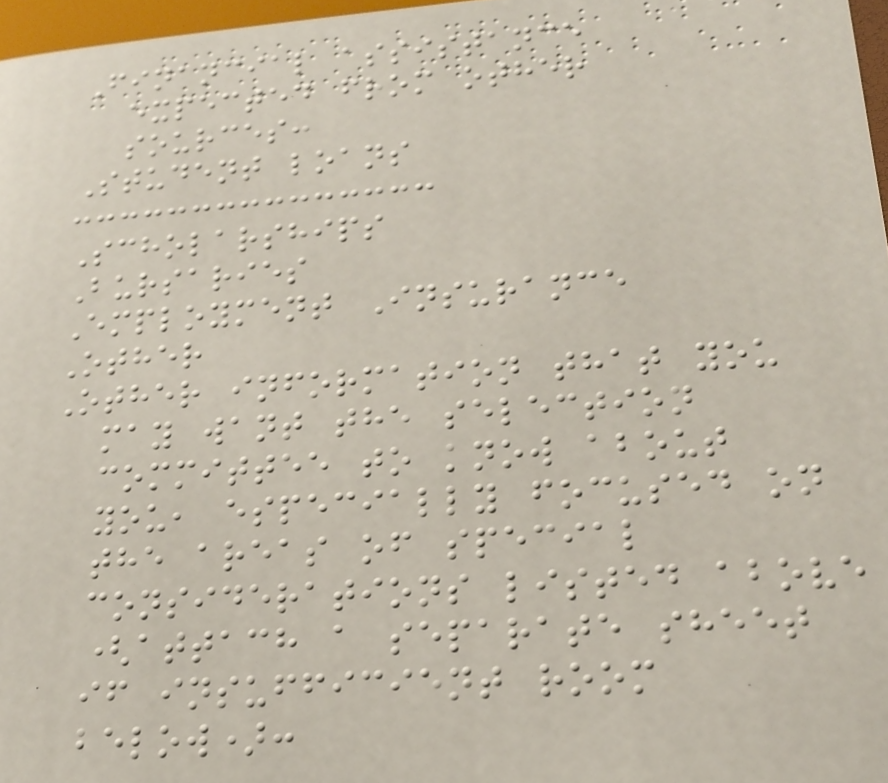Financial assistance
expected from other
sources:
Student loans
Scholarships
Bursaries
Employment Insurance
Other
Other information that you
may want the selection
committee to know about
you, especially focused on
the areas of special
considerations listed above
(attach a separate sheet
if insufficient room
below):
